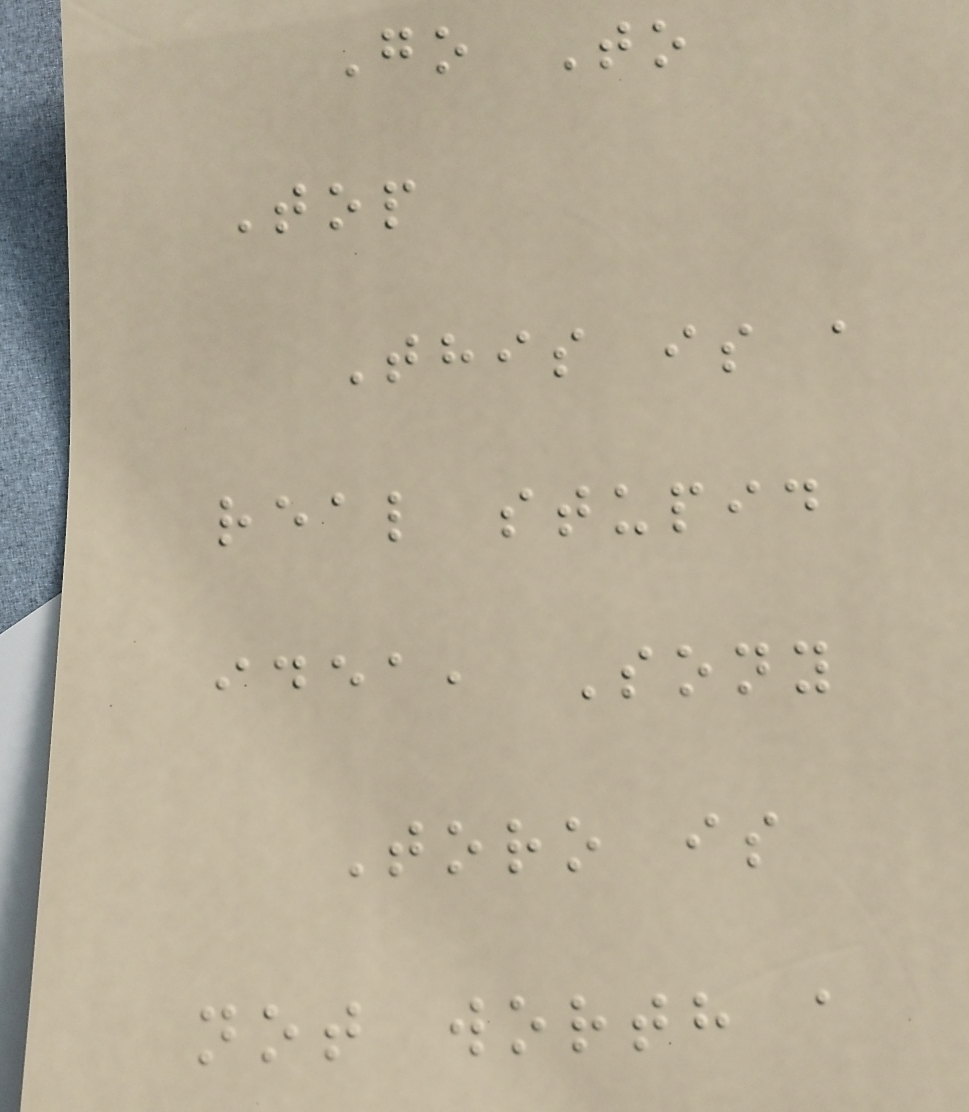Go To
Top
This is a
real stupid
idea, Sony
Toro is
not worth a
